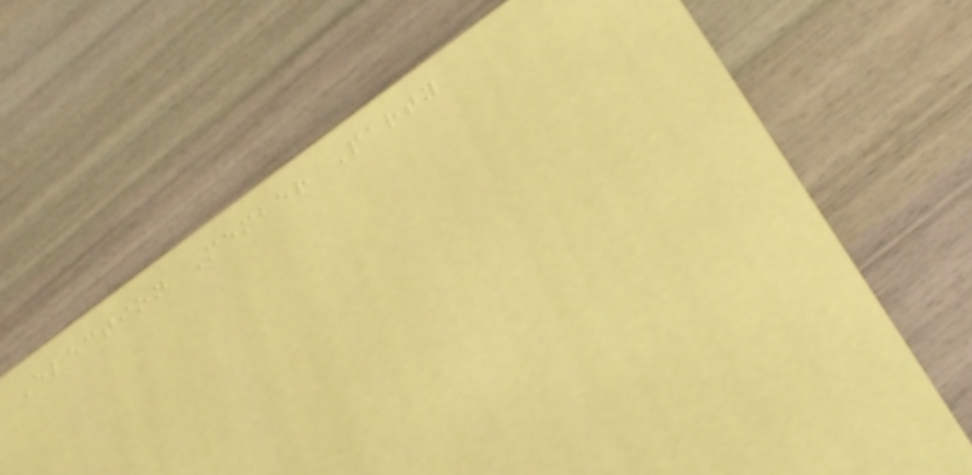Election Member Party
